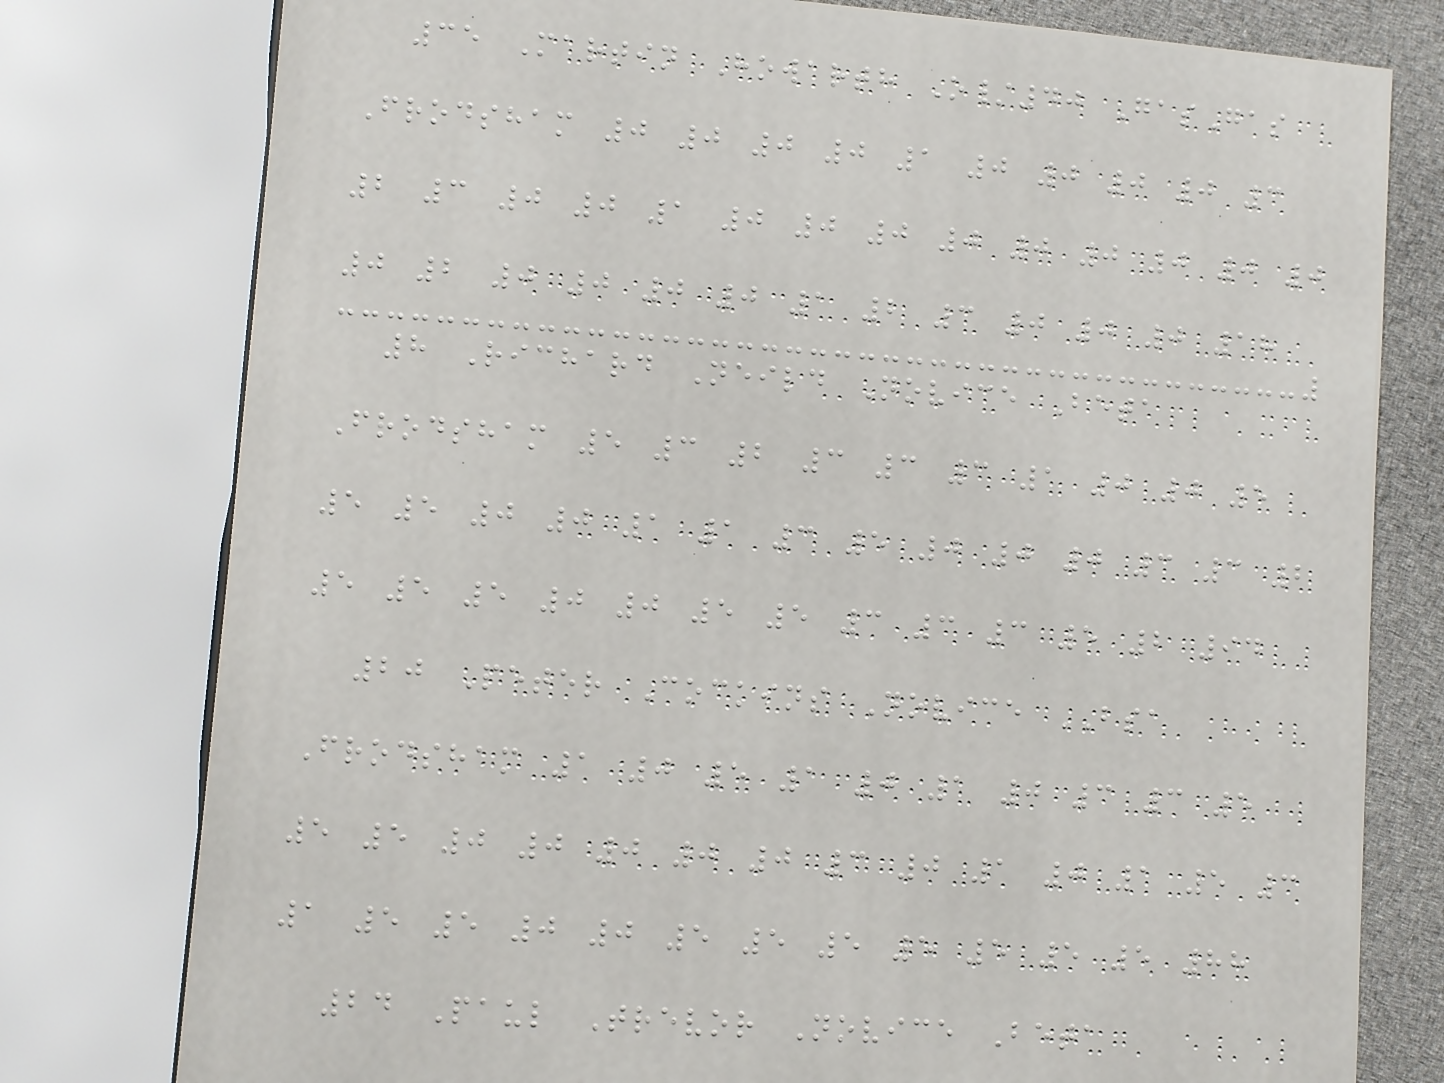35 Martin Howarth O/40 GasGas
Frodsham 0 0 0 0 1 0 0 0 0 3
2 3 0 0 1 0 0 0 0 0 0 0 0 0
0 2 0 0 0 0 1 2 3 0 0 0 18
8 Richard Neild Novice Beta
Frodsham 5 3 2 3 3 3 1 0 0 5
5 5 0 0 1 1 3 5 0 0 0 3 3 2
5 5 5 0 0 5 5 3 3 3 5 2 94
20 Peter Cockins Novice BSA
Frodsham 1 0 5 1 0 1 0 3 3 5
5 5 0 0 0 0 0 3 0 1 0 1 5 3
1 5 5 0 0 5 5 5 5 5 5 5 88
24 Paul Trevor Novice Beta
